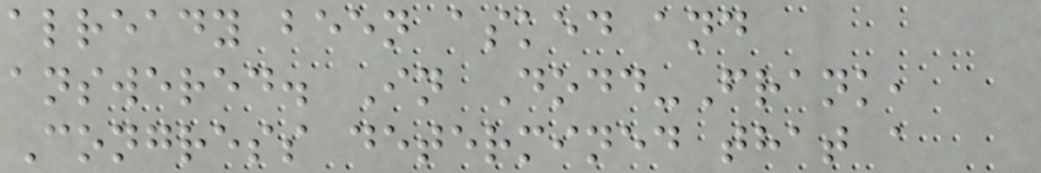already been asked and
answered. In Dodd-Frank,
Congress determined that a
